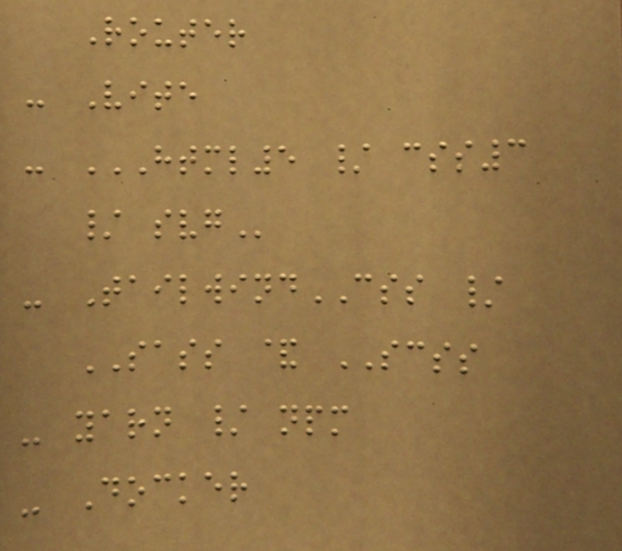Router
- Vite
- HTML5 / CSS3
/ SVG
- TailwindCSS /
SASS & SCSS
- yarn / npm
- Docker
